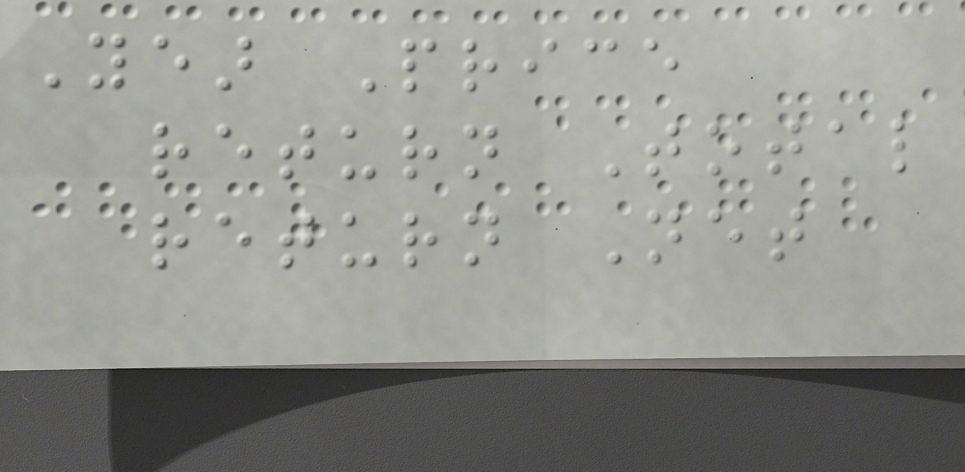Year Price
return Total
return Net
